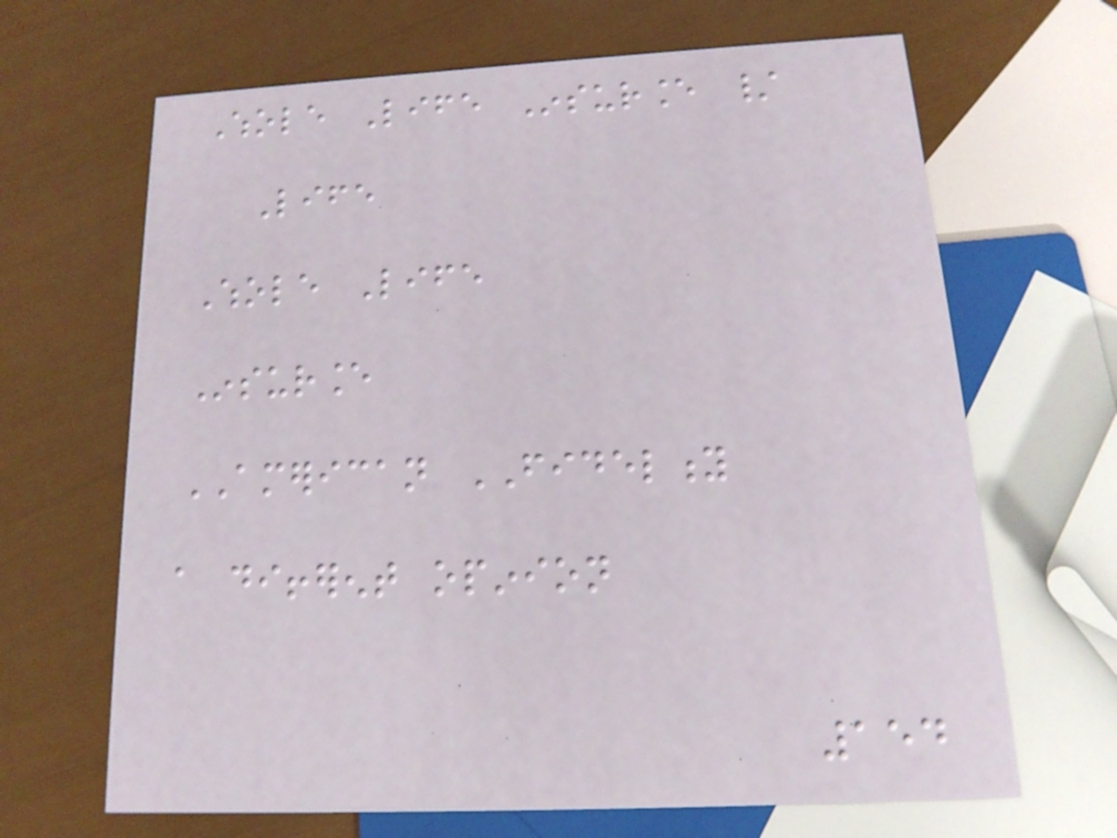Whole Life Insurance /
Life
Whole Life
Insurance
AMERICAN FIDELITY
a different opinion
154
